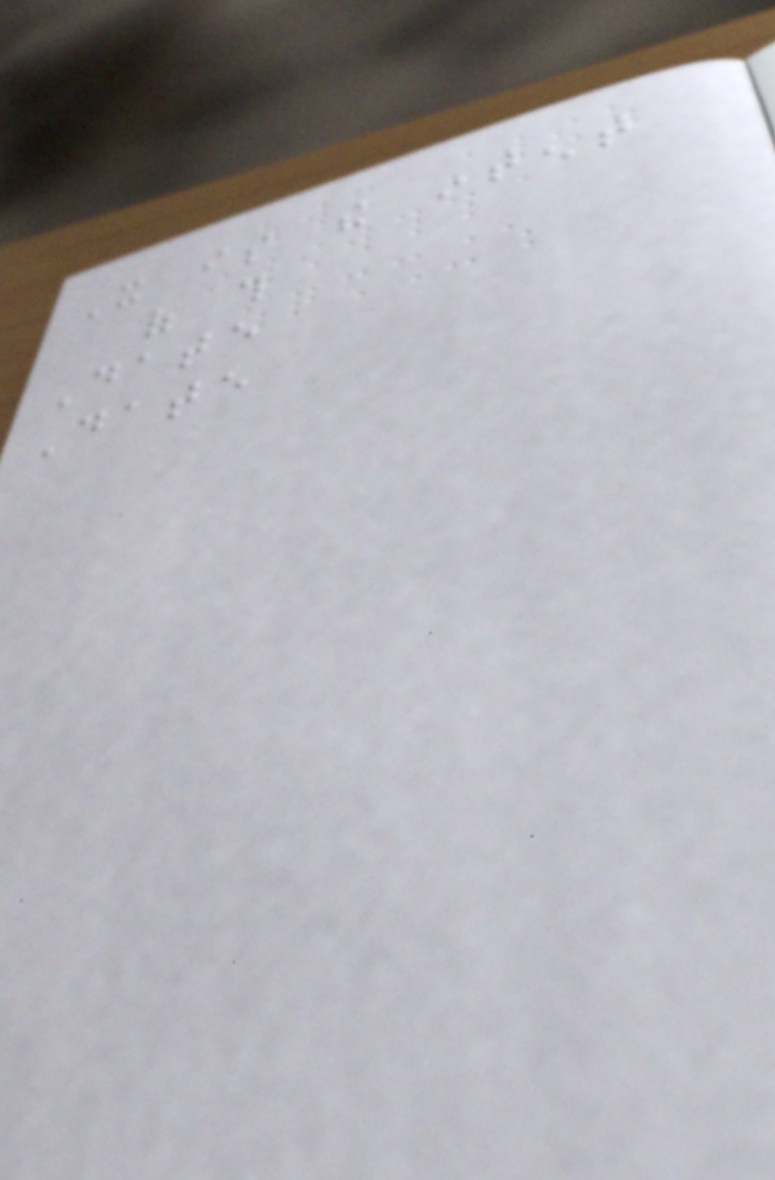It is the intent
of this
Date
Date
